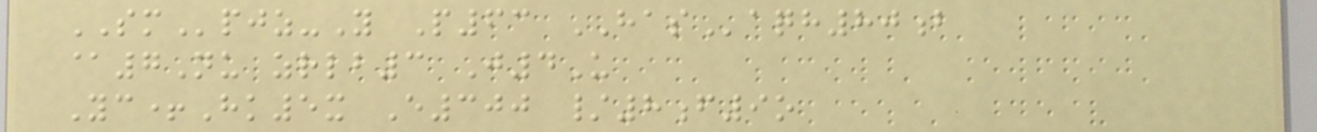SMpjz-Y P63 HASaqh80b
@7Nu zrlb3 J4U
Yc+Hk5x E300 /8f9o
